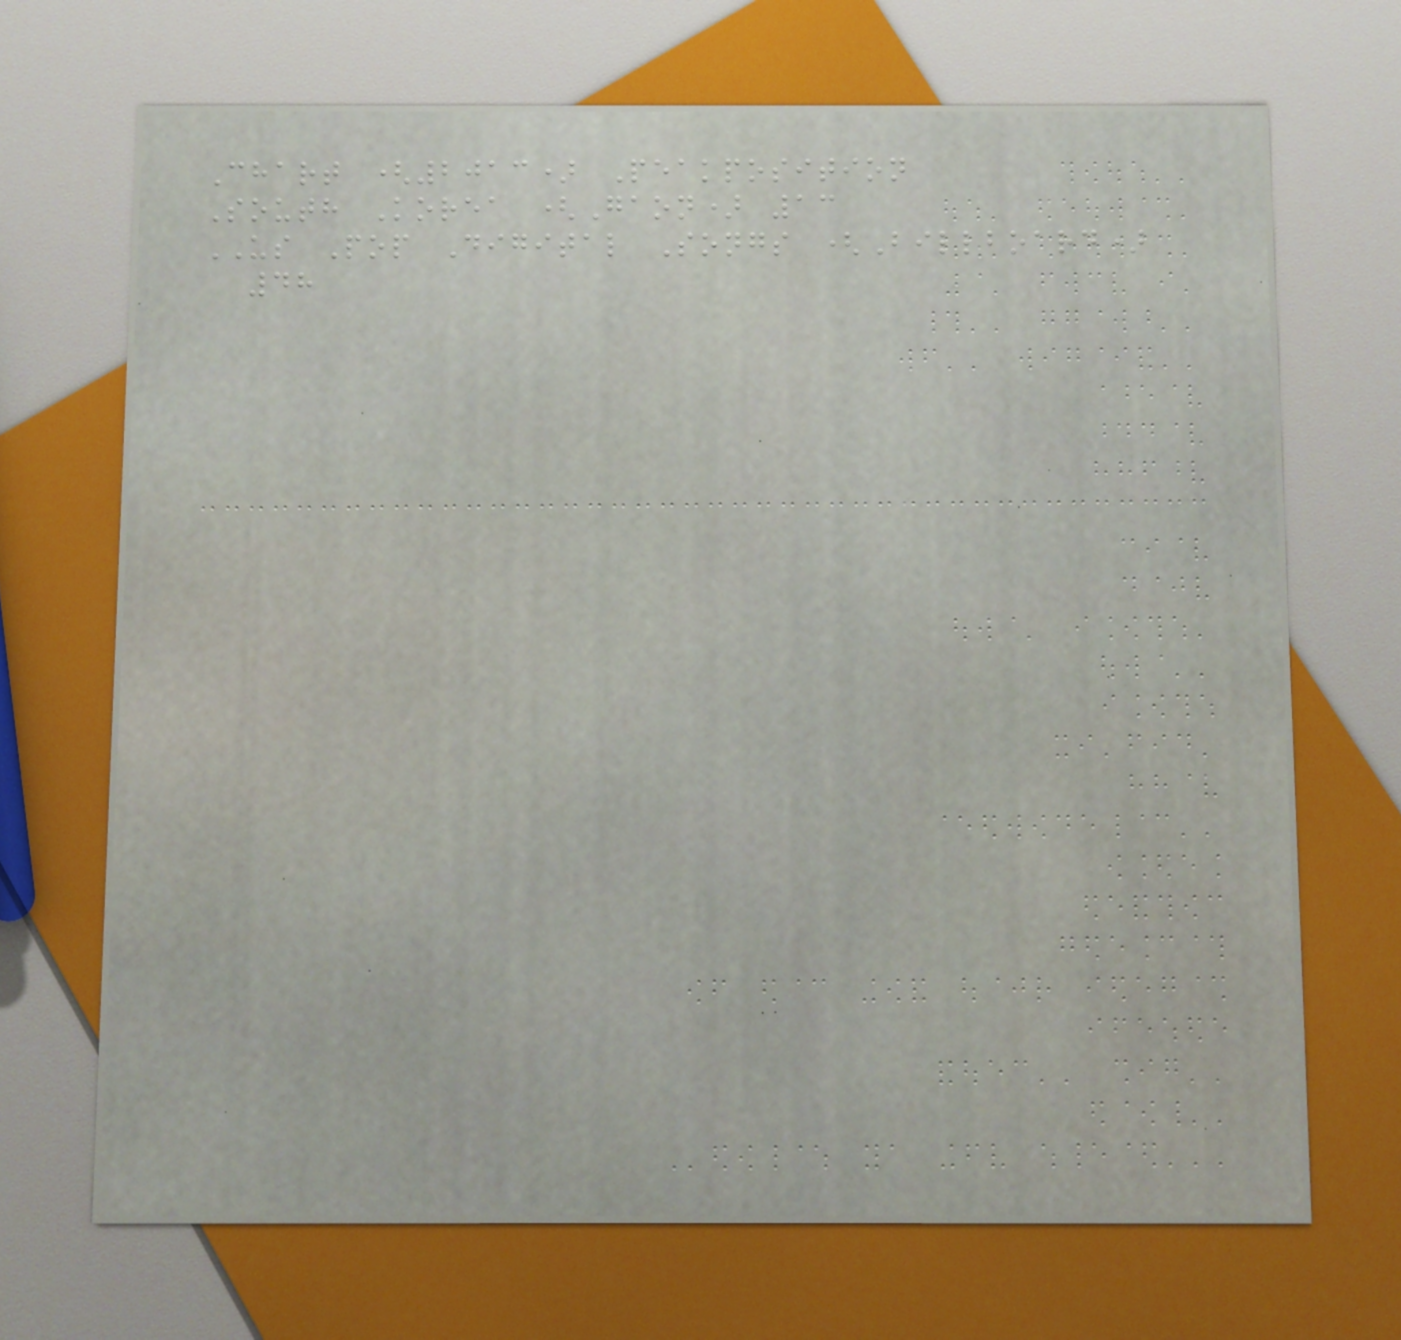Chart (2013) Peakposition
South Korea (Gaon) 13
US Pop Digital Songs (Billboard)
48
